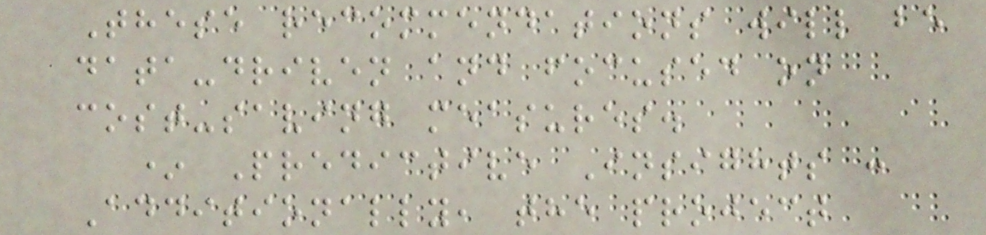These recommendations will be
data-driven and focused on
cost-saving measures.
* Predictive Insights :
Additionally, the project
